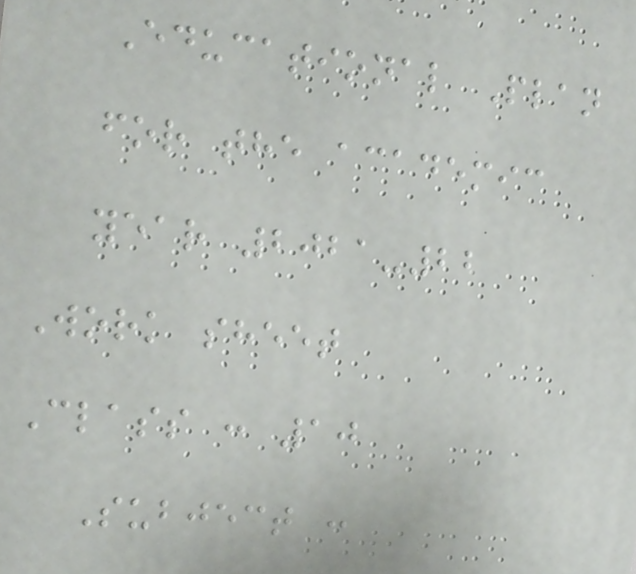Educational Plan
for the academic
year 2021-22
Work sheet
Class : 10
Subject :
